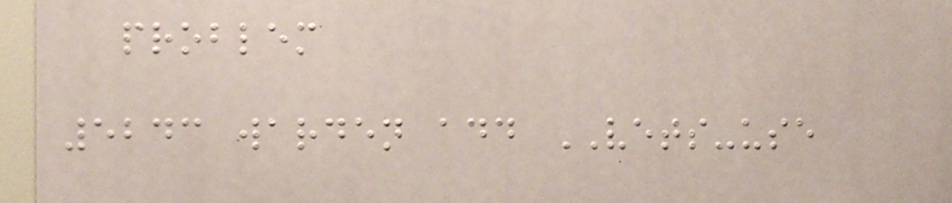problem
5243 warden add VETS-use
